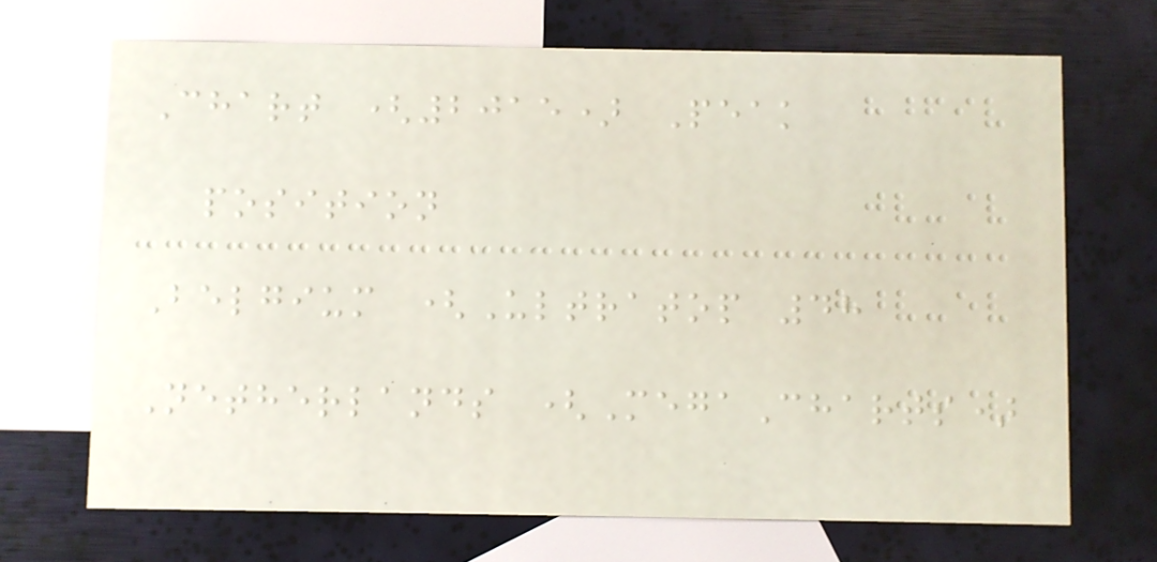Chart (2015) Peak
position
Belgium (Ultratop 48
Netherlands (MegaCharts)
